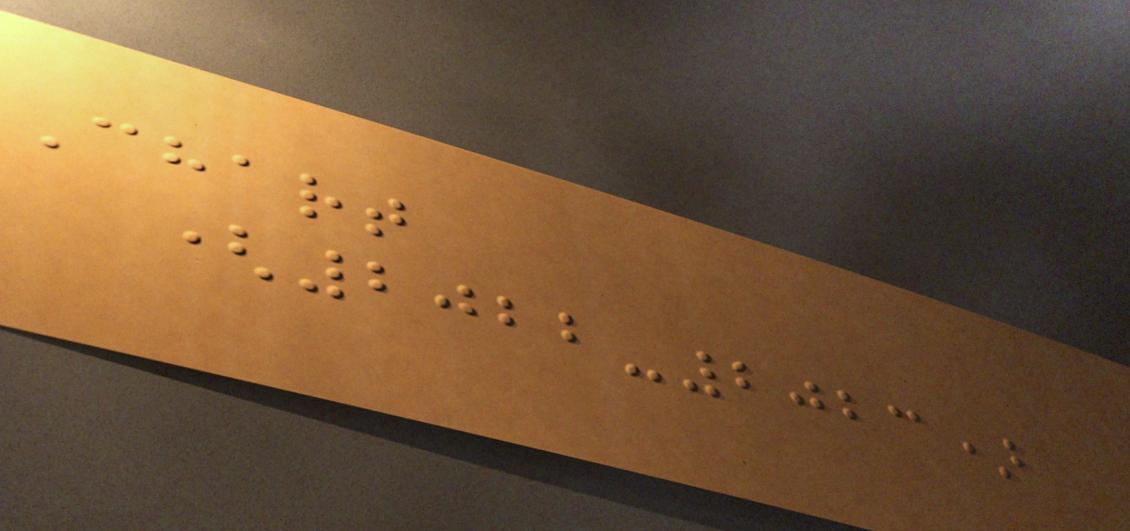Chart
(2022-2023)
